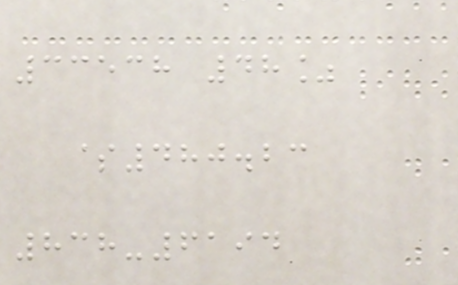33538 48%
$480.23
838-6194
